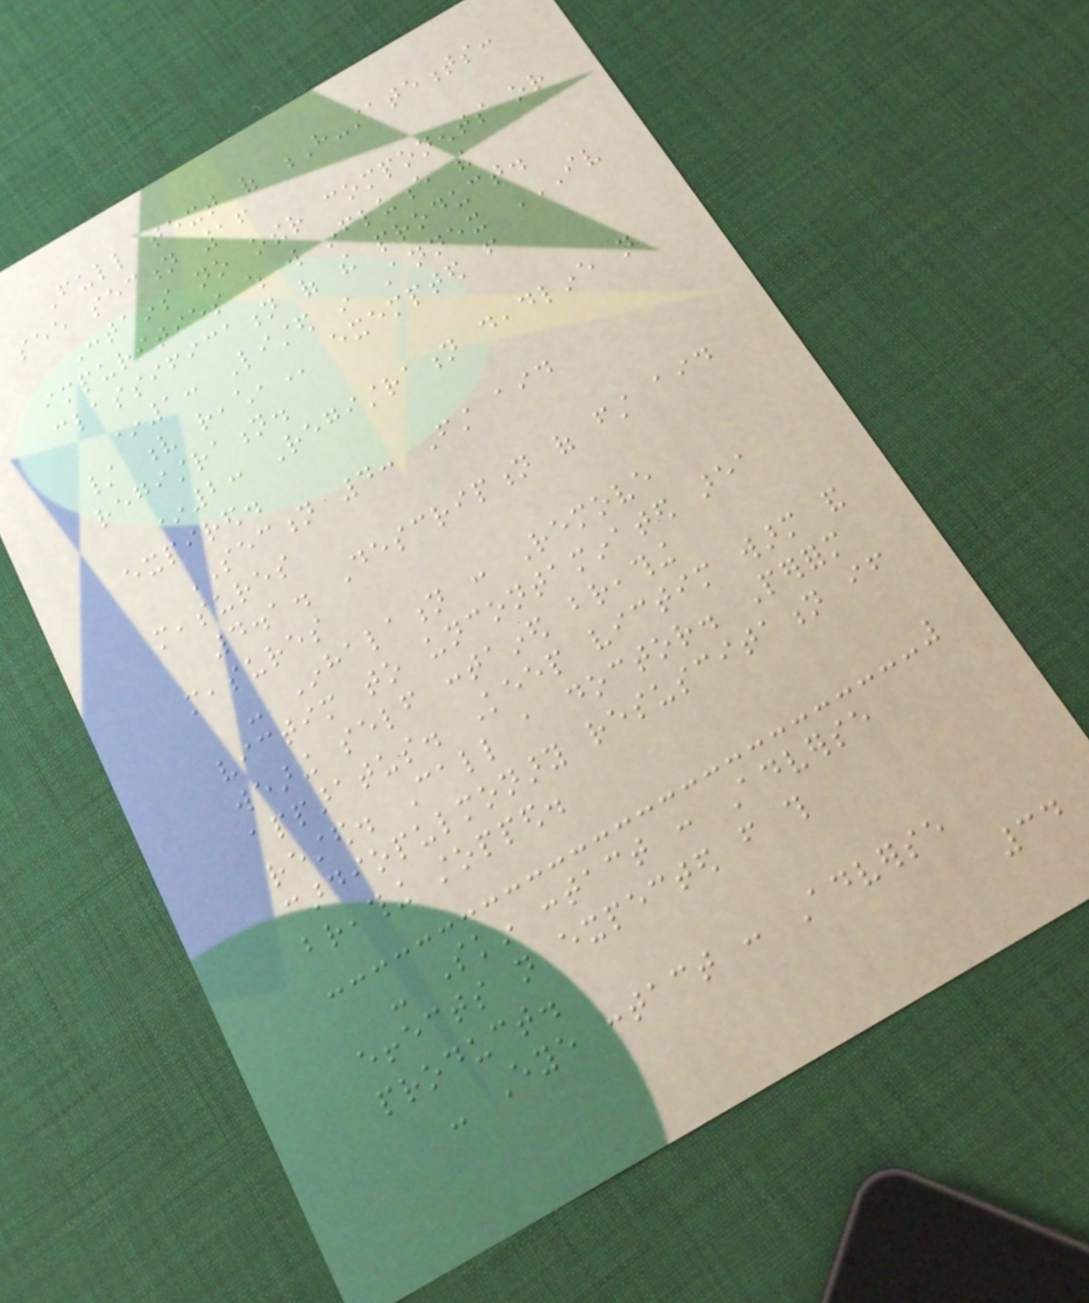Full text of H-statements:
see section 16
Contains no other components or
impurities which will influence the
classification of the product.
*1: Listed in Annex IV
/ V REACH, exempted from
registration.
*2: Registration deadline not
expired.
SECTION 4: First aid
measures
4.1. Description of first aid
measures
- Inhalation : Remove
victim to uncontaminated area
wearing self contained breathing
apparatus. Keep victim warm and
rested. Call a doctor. Perform
cardiopulmonary resuscitation if
breathing stopped.
- Skin contact : Adverse
effects not expected from this
product.
- Eye contact : Adverse
34
